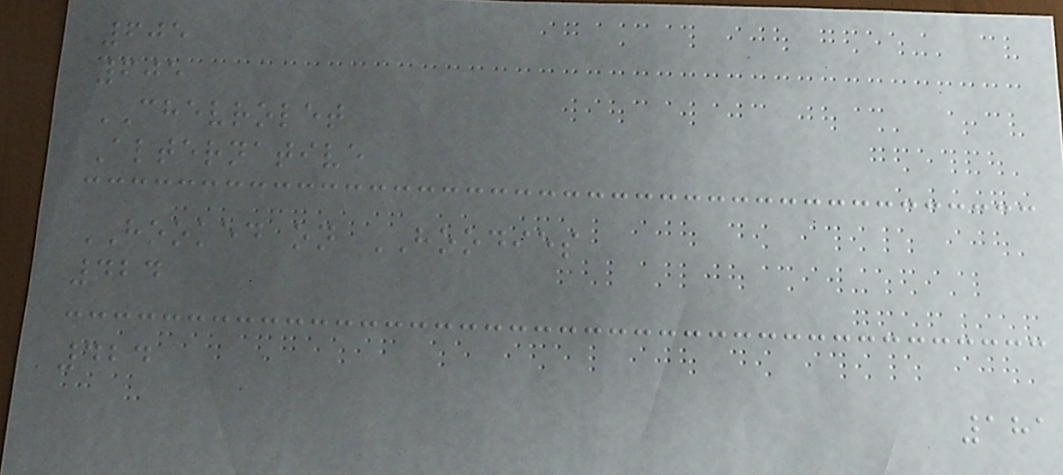605
605
CHEVROLET
Alternative
HOOKED on HOODIES
424
424
181
